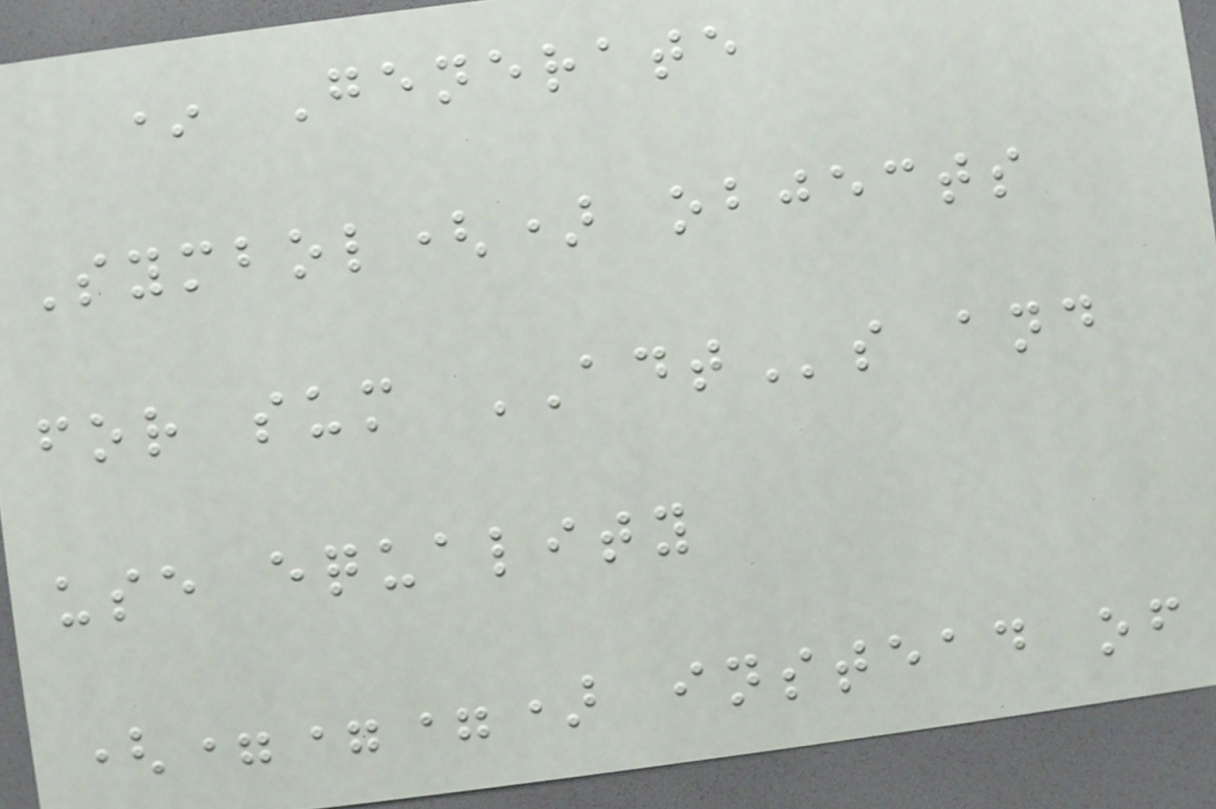* Generate
Symbol() objects
for sum ADTs and
use equality
(===) instead of
